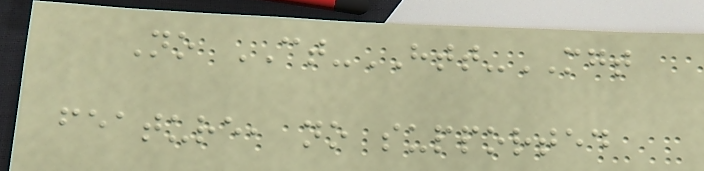No CT-HTT-MGT
feature, no supported
